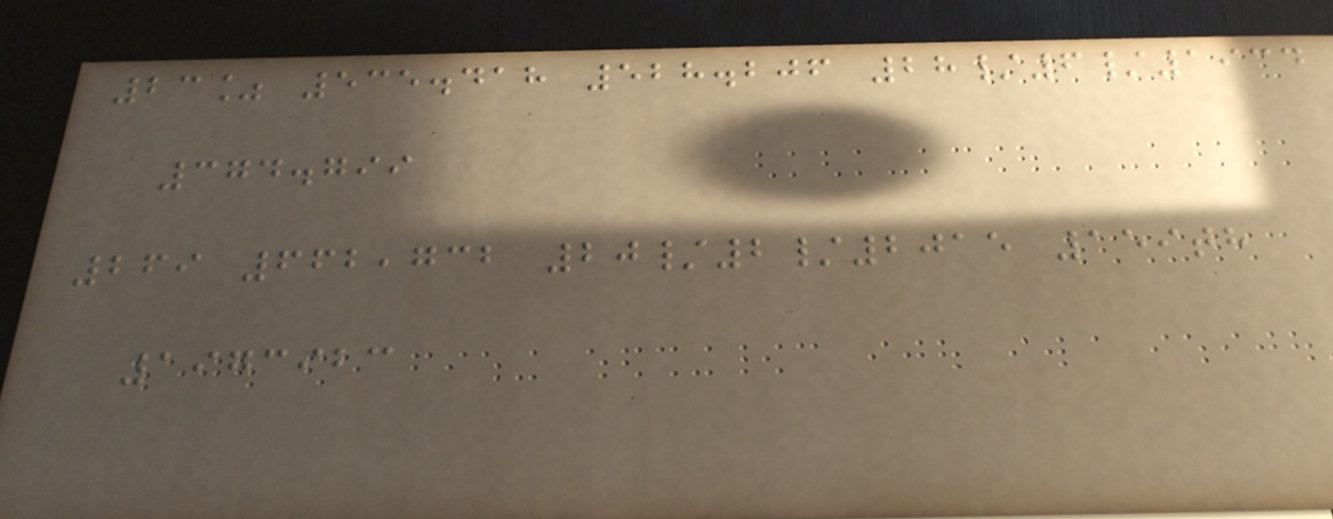23% 535.418 528.206 28/6/1934
374.799
269 662,732 20/2/2015 159th
1973923
